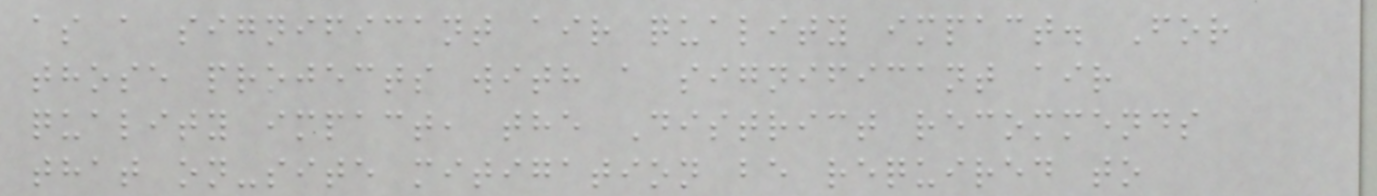as a significant air quality impact. For
those projects with a significant air
quality impact, the District recommends
that on-site mitigation be required to
